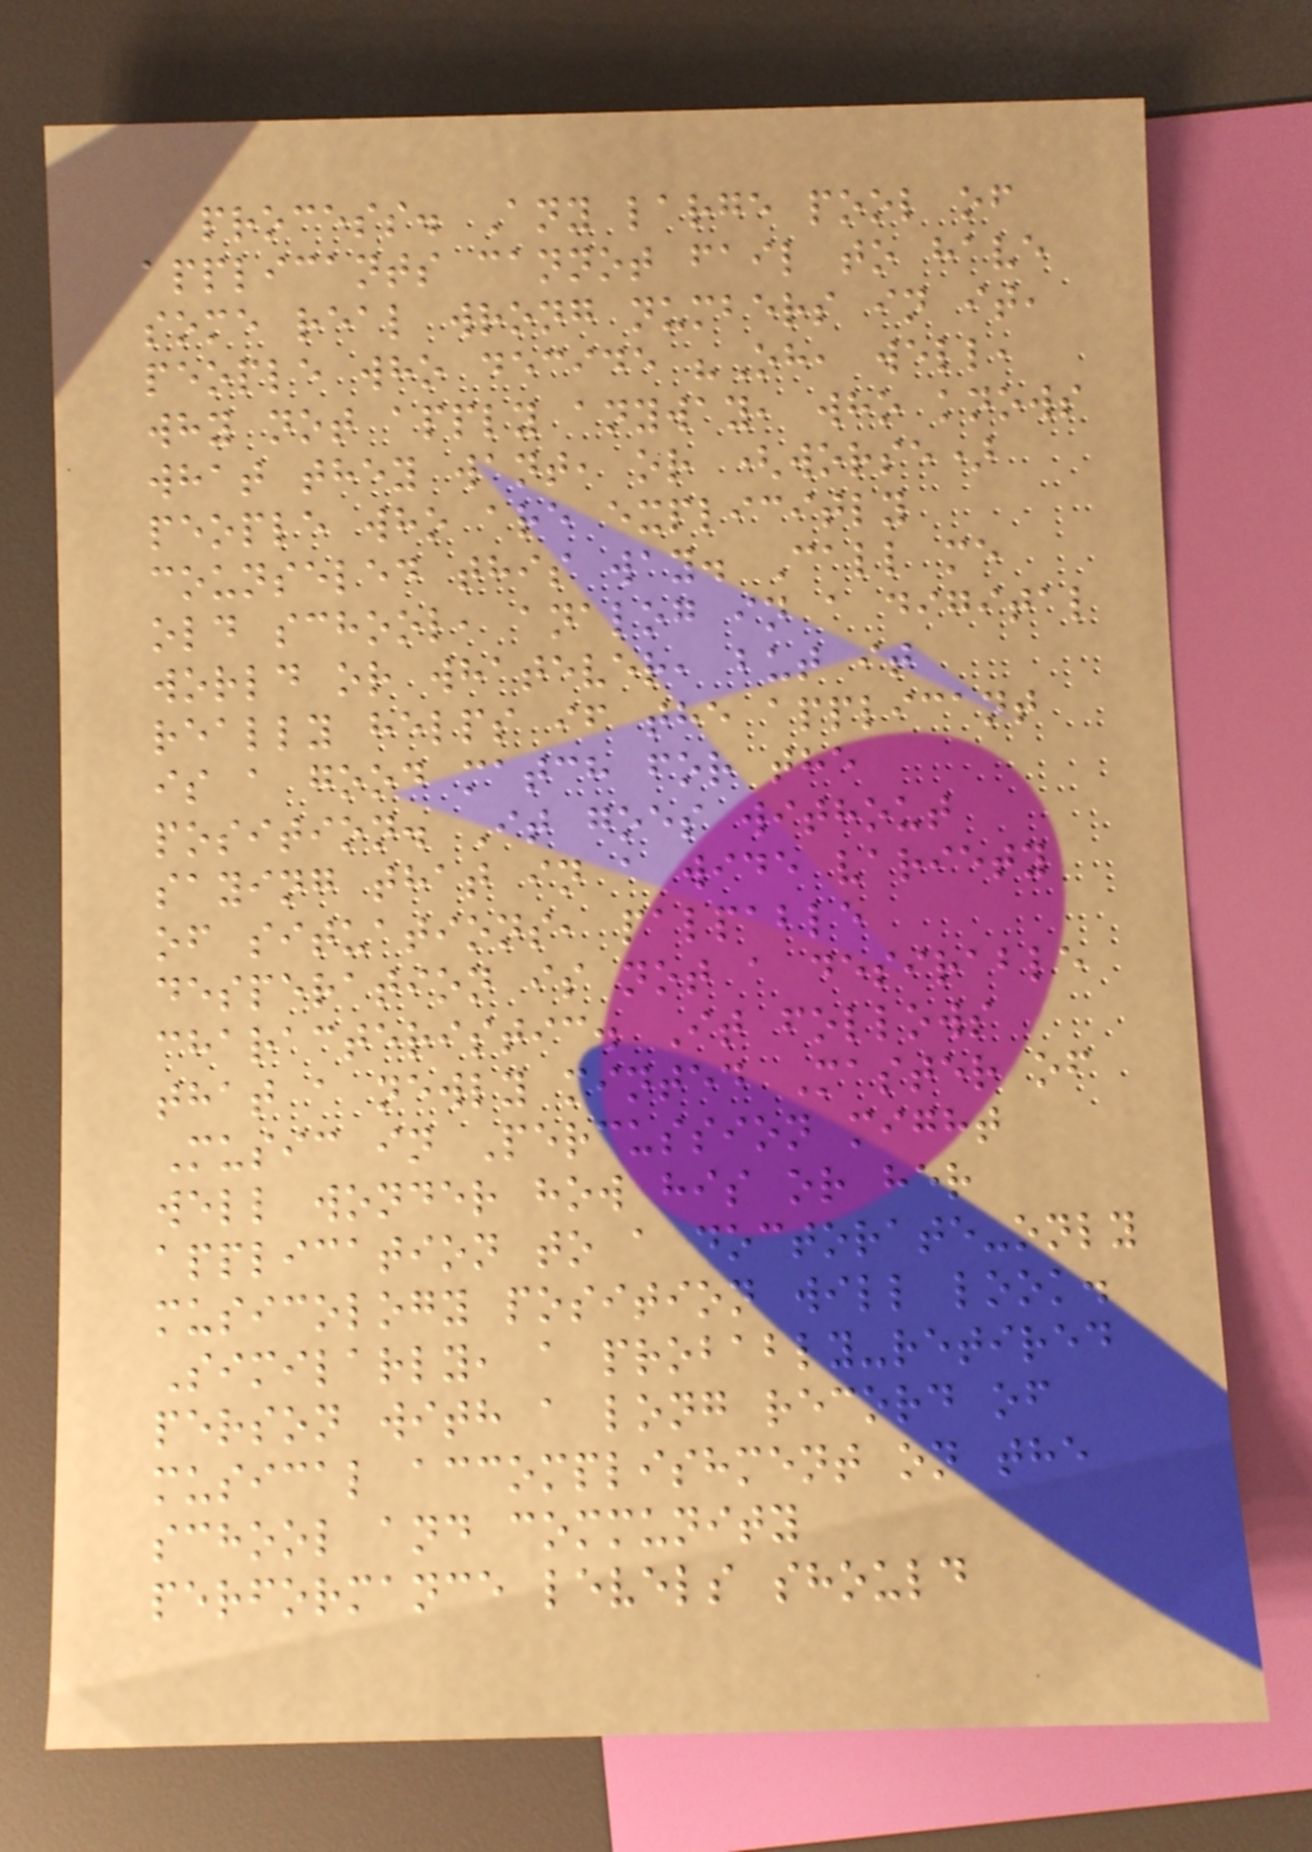process. Any large pool of
applicants cannot fail to have
some real wrong numbers in it,
people who decide "Oh, well,
why not apply anyway, who knows
what they want, or (worse)
people who are explicitly
counseled this way. Call me
old school, analog in a digital
world or whatever, but it
really helps if the applicant
is a good match for the
position. It goes without
saying that in a wide variety
of situations, palpable
desperation is not a desirable
characteristic. It follows
that a newly minted Master of
Music in Percussion might
well wonder how his or her
application to a doctorate-only
musicology position will look.
Similarly, a probably-retired
person with a long record of
musical accomplishment on the
school and community
performance levels should
